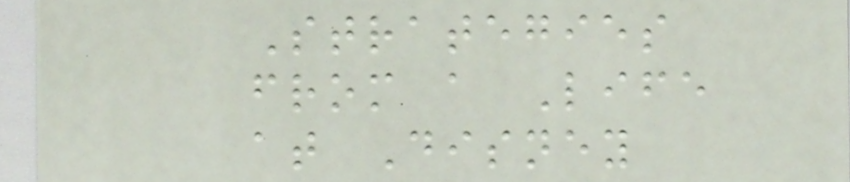Strategies
from a Life
at Disney
